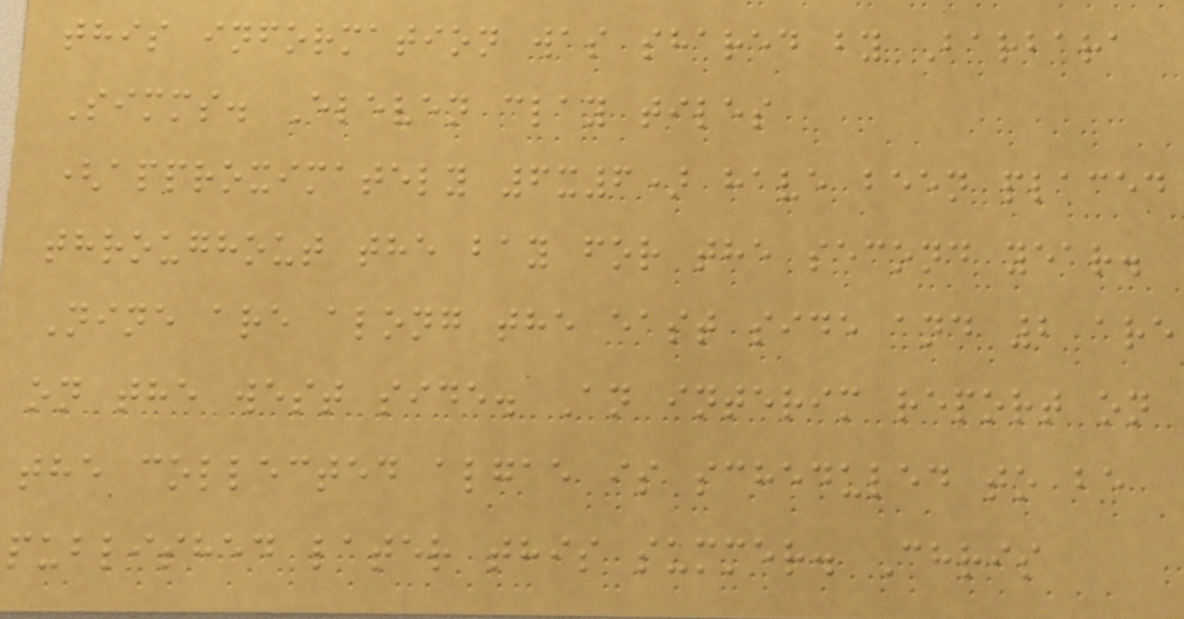this information was shared by Barbara
Simms. Eleven clay tiles
(approximately 6x6) have been placed
throughout the bay for the second year.
Nine are along the east side and 2 are
on the west side. An interim report on
the collected algae is scheduled to be
published later this summer. Chris
